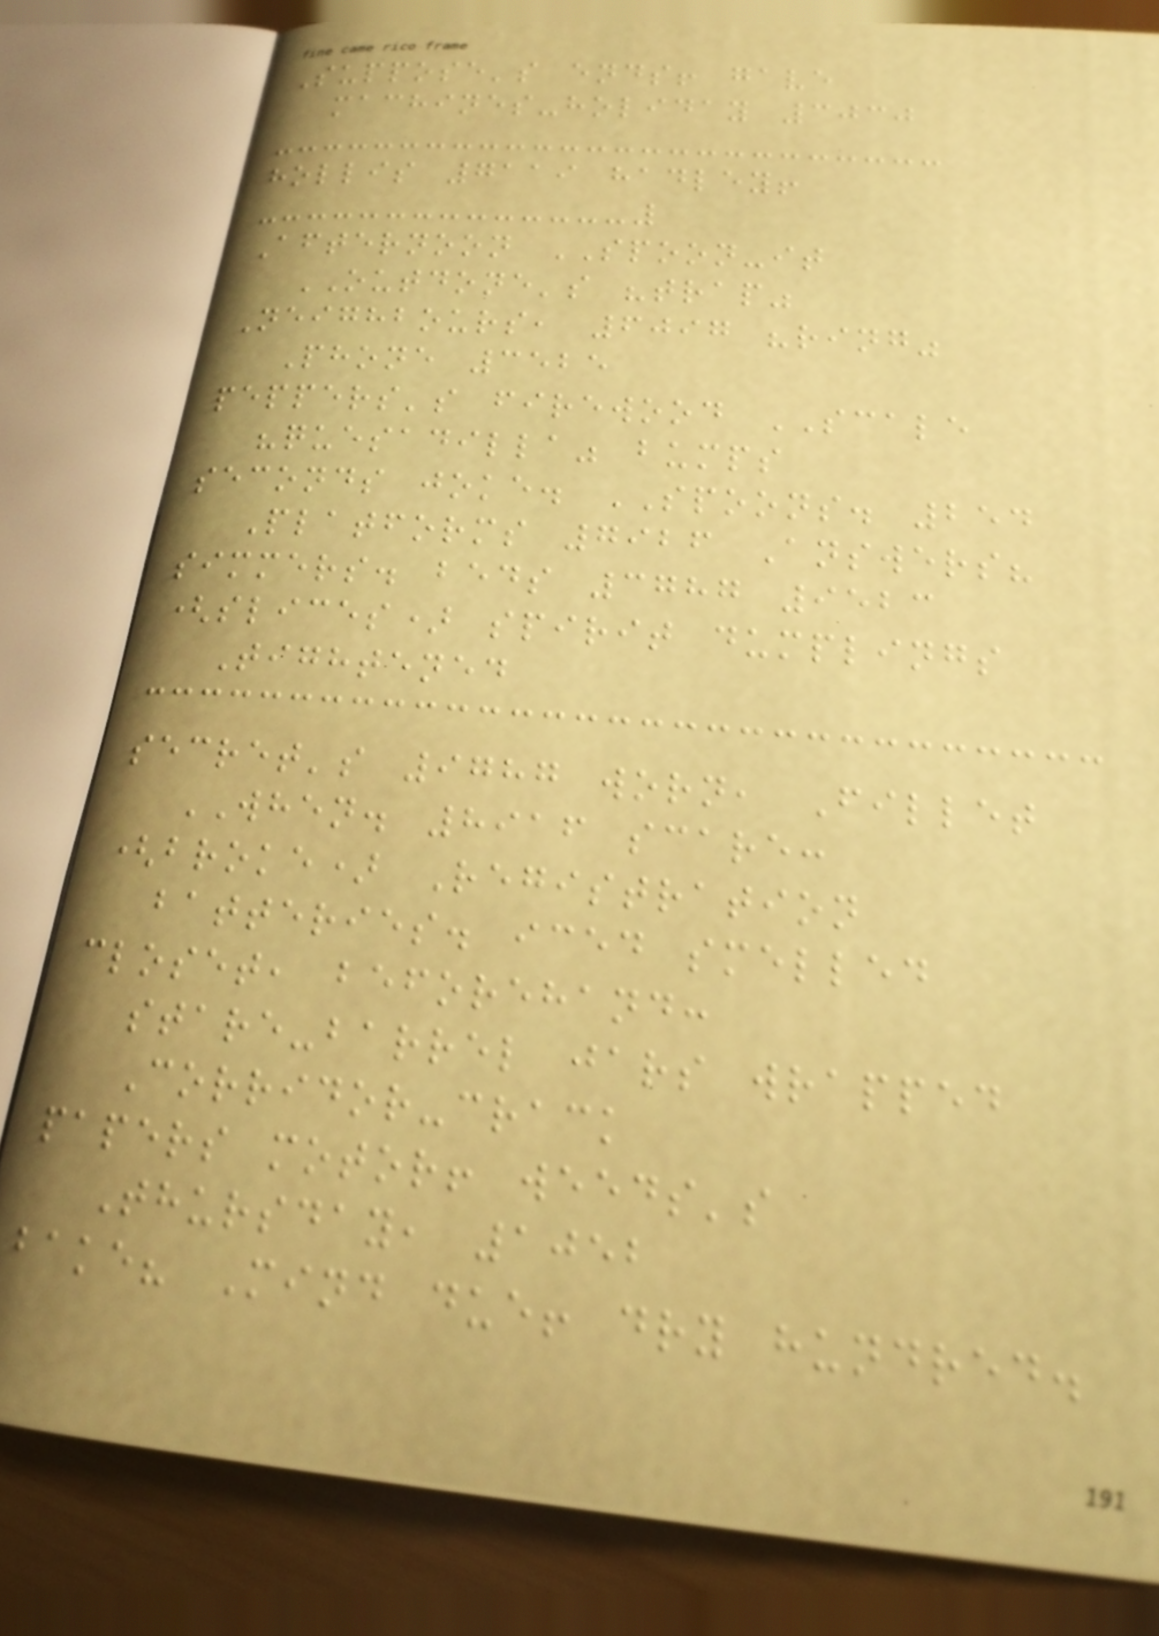Suppose's ends! gave
machines-holiday 3030
hollis 7119 hadley!
Afternoon SPOON-it
OUTDONE's "trap"
Neighbours, 6097 "ring"
Phone 3525
peppers's firewood SCALE
"quesadilla" bumps
seconds joke. SPOONS. 254
Platforms 7926 Answers?
simmers. beds 3787 9523
(slices) spirit dumplings
Tightened
secret's 9787 worn, Fillet
WHEN. 8916 scare:
(broke) Registration
batteries. iced smelled
closet, beforehand:
stare-barrel jars wrapped
Corridor-crack
papers motor! weeds's
Thursday, 1052
bake? Mind due! dry hundred.
